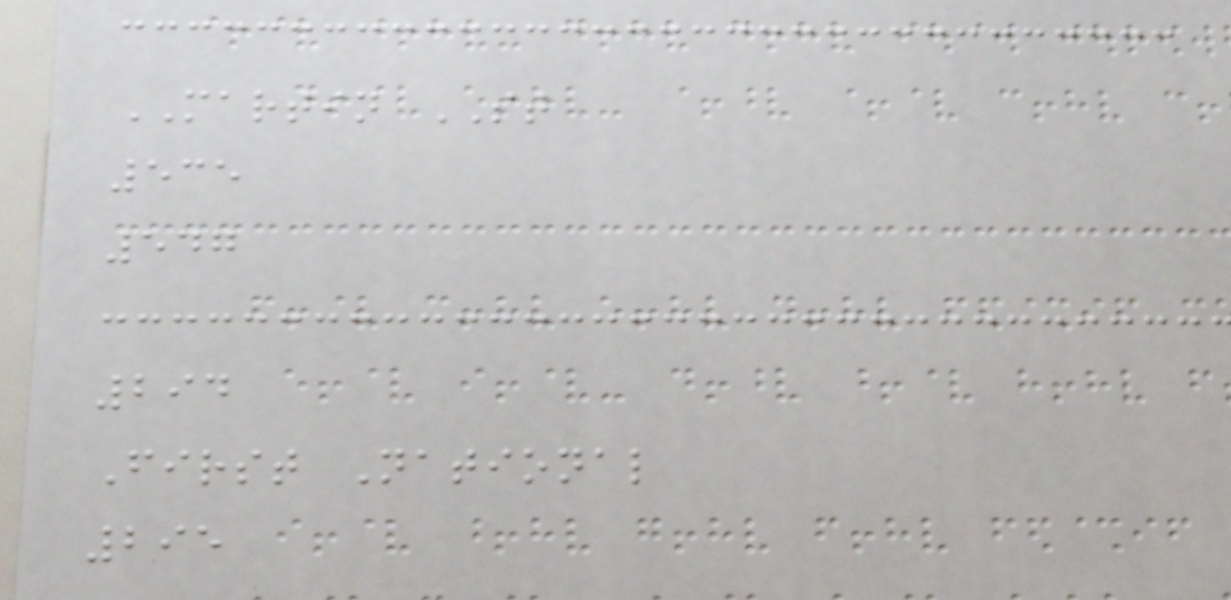MARTIN ST
535
547
294
First National
295
